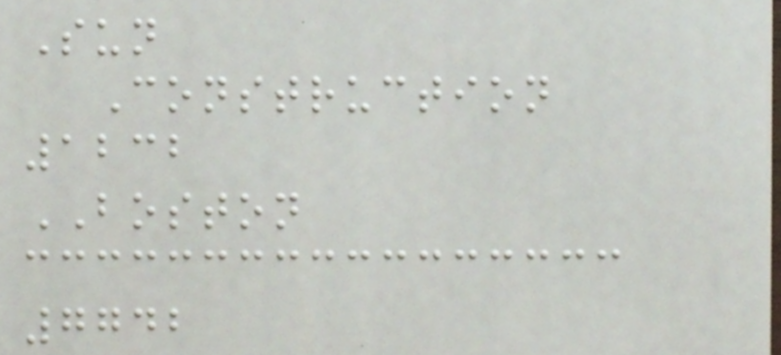Sun
Construction
1232
BOSTON
7742
